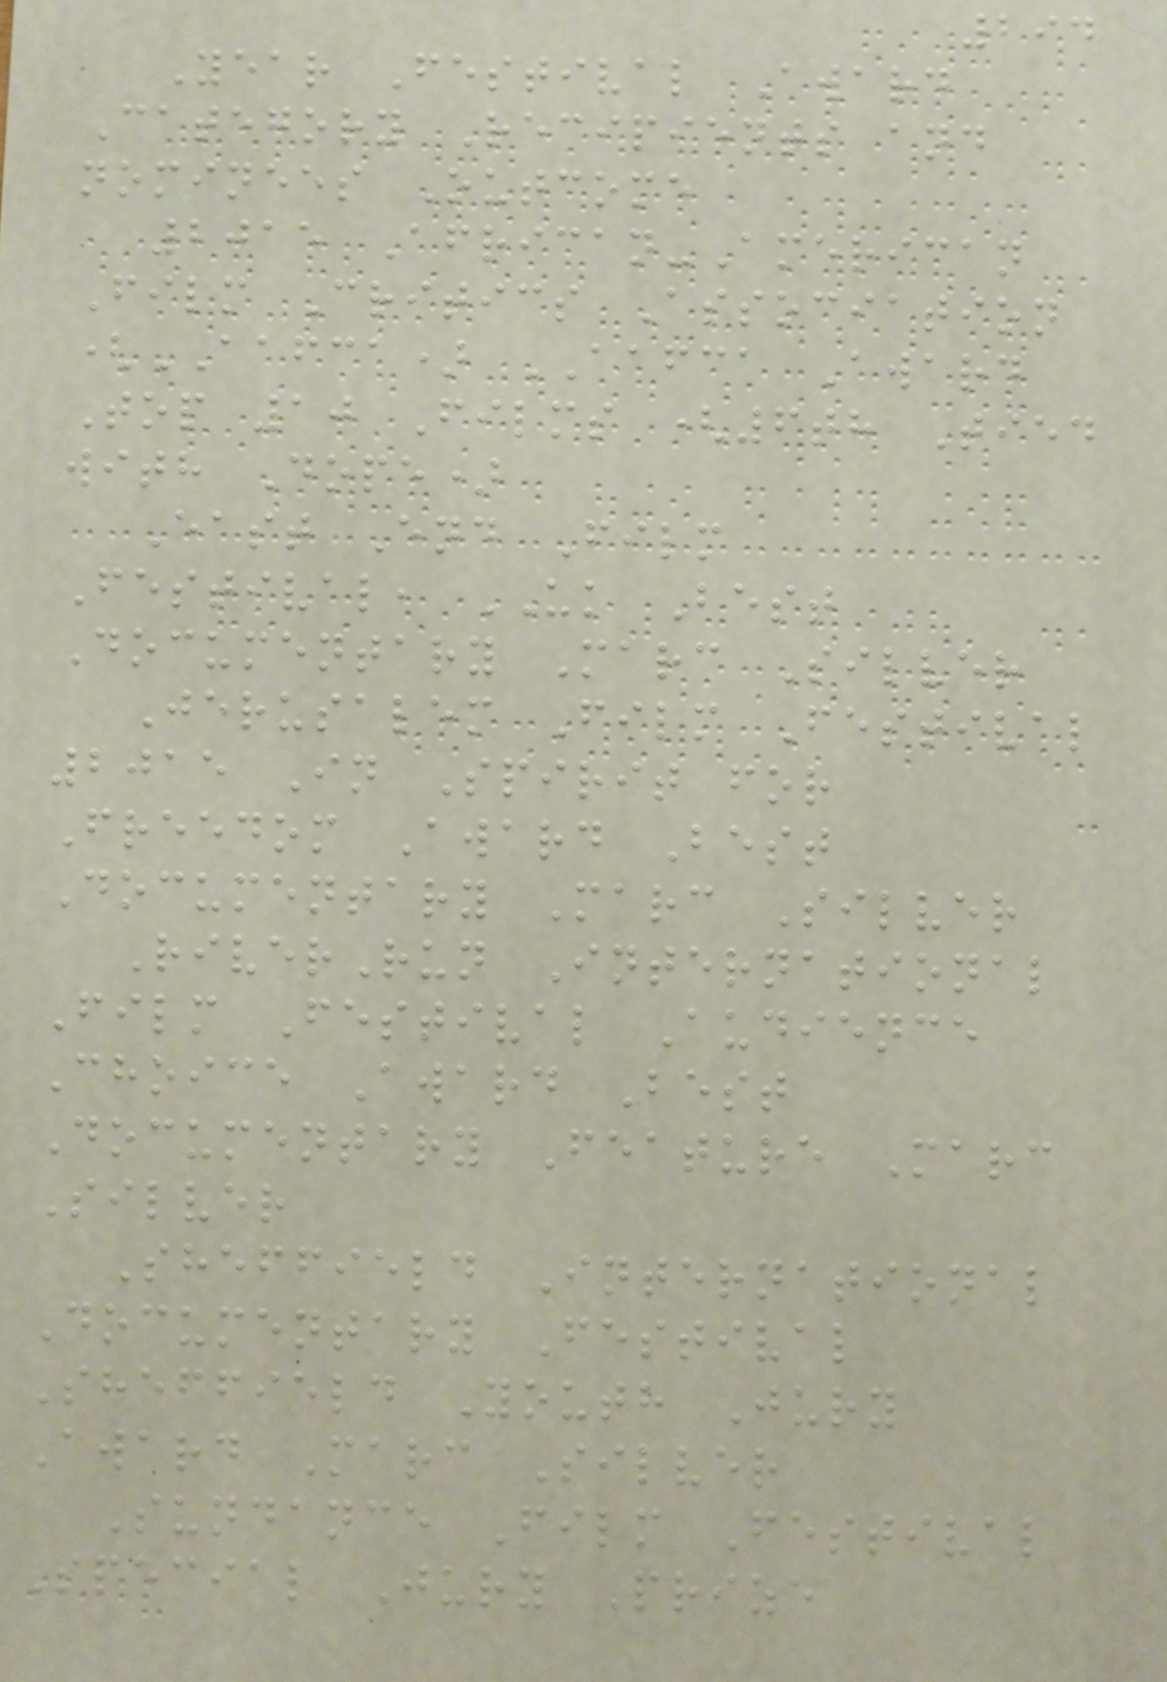294
Year Festival Award
Category Recipients and
nominees Outcome
2015 African-American
Film Critics Association
(AAFCA) AAFCA Award
Top 10 Films (6th Tied
with Dope)
East End Film
Festival, UK Best
Documentary Marc Silver
Jerusalem Film Festival
2015 In Spirit for
Freedom Award Best
Documentary Marc Silver
RiverRun International
Film Festival Audience
Choice Award Best
Documentary Feature Marc
Silver
Sheffield International
Documentary Festival
Sheffield Youth Jury
Award Marc Silver
Sundance Film Festival
Special Jury Prize
